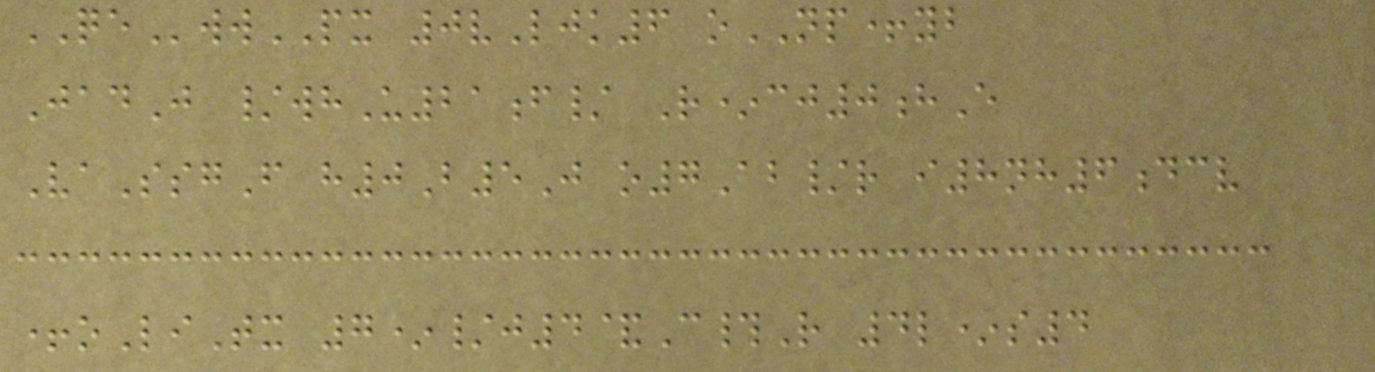QEwwPX 0vLjk6 oNP+yb
JadJ /whU21f/ R*cj0hE
VaSsgF h0B5J o7Ab/r i8nh6dcv
+oLiTx 7*/j4&C#R 4l*s4
